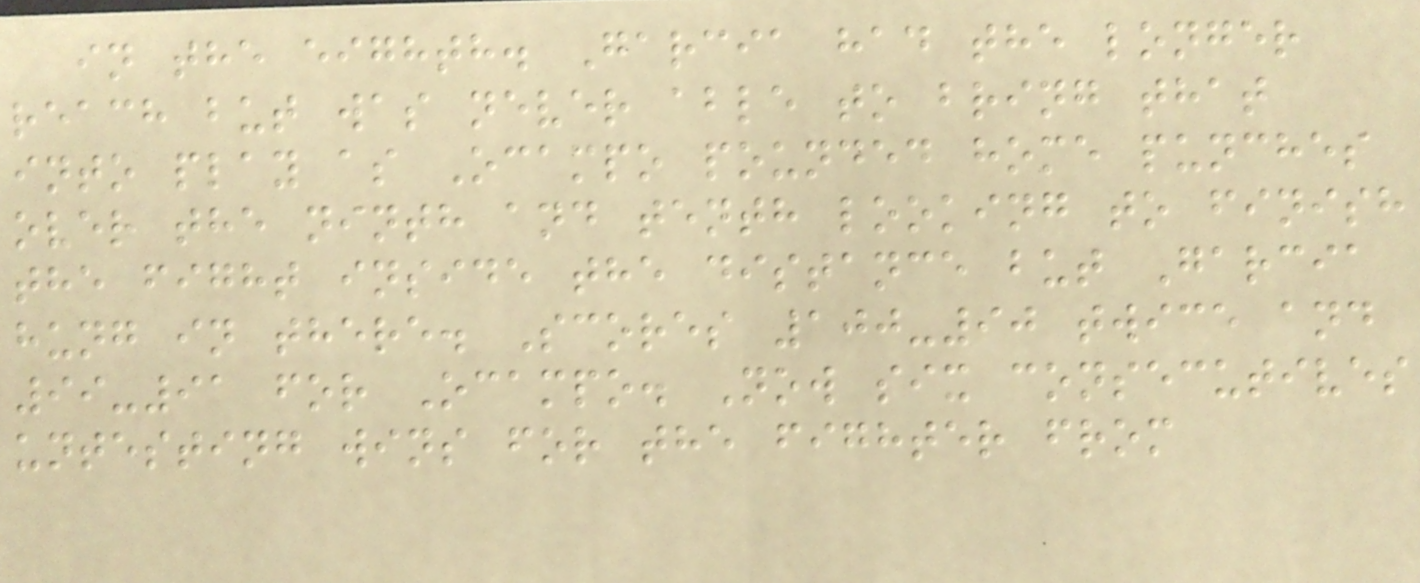in the eighth. Garcia had the longer
reach but was never able to bring that
into play as Ocampo pounded home punches
over the ninth and tenth looking to finish
the fight inside the distance but Garcia
hung in there. Scores 100-90 twice and
99-91 for Ocampo. Now six consecutives
untesting wins for the fighter from
